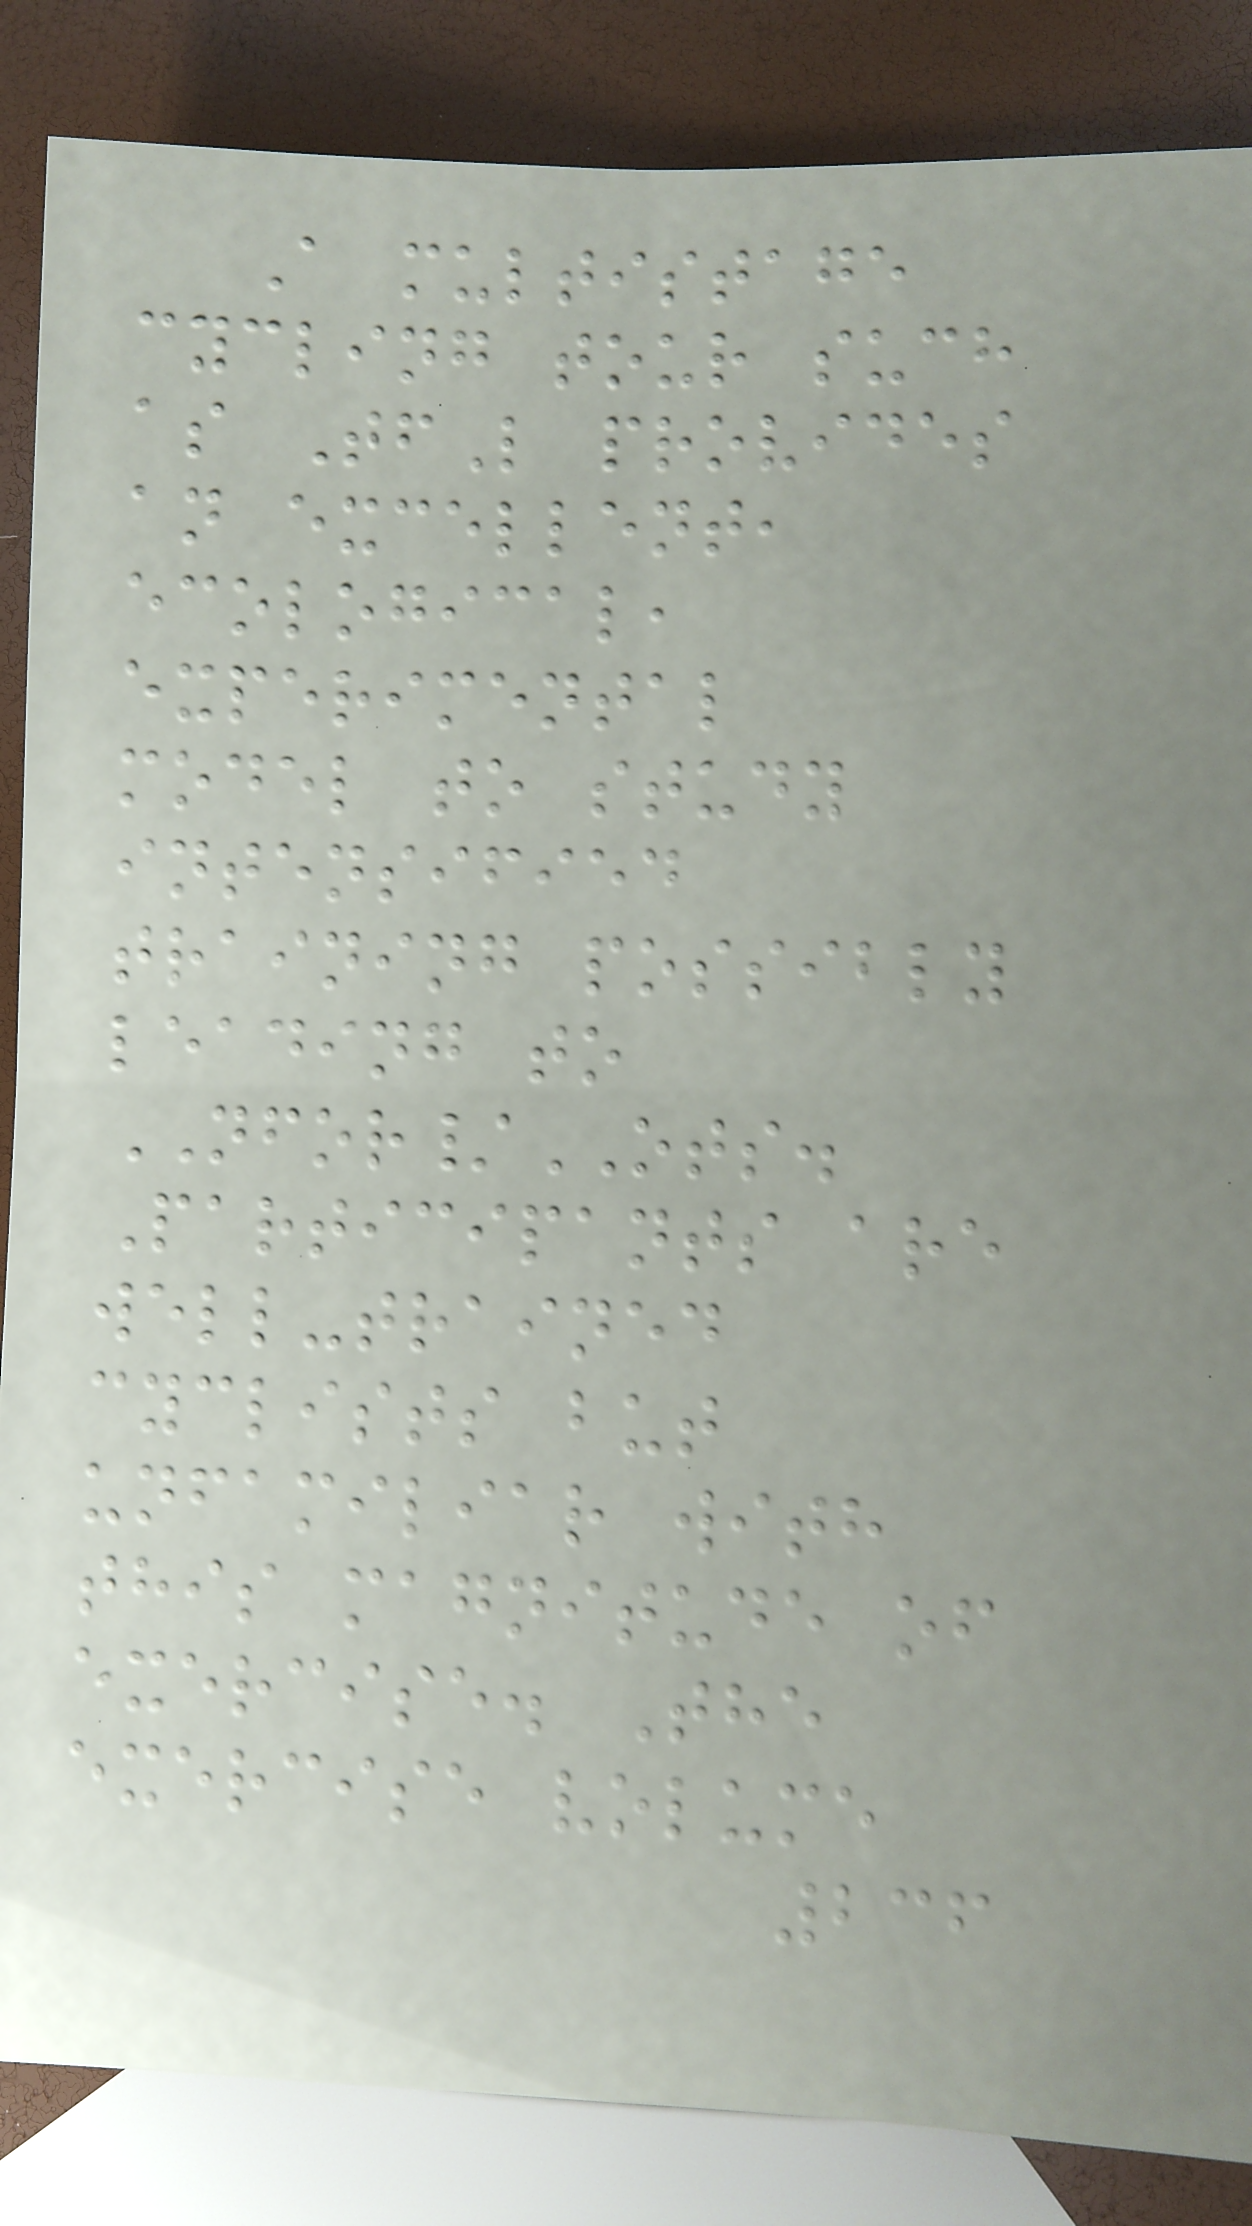A multistage
cycling tour such
as TfL provides
an excellent,
ecological,
experimental
model to study
intensified
training possibly
leading to
NFOR/OTS.
Participants are
well-trained
cyclists but
unfamiliar with
this magnitude of
exercise. The
exercise volume
236
